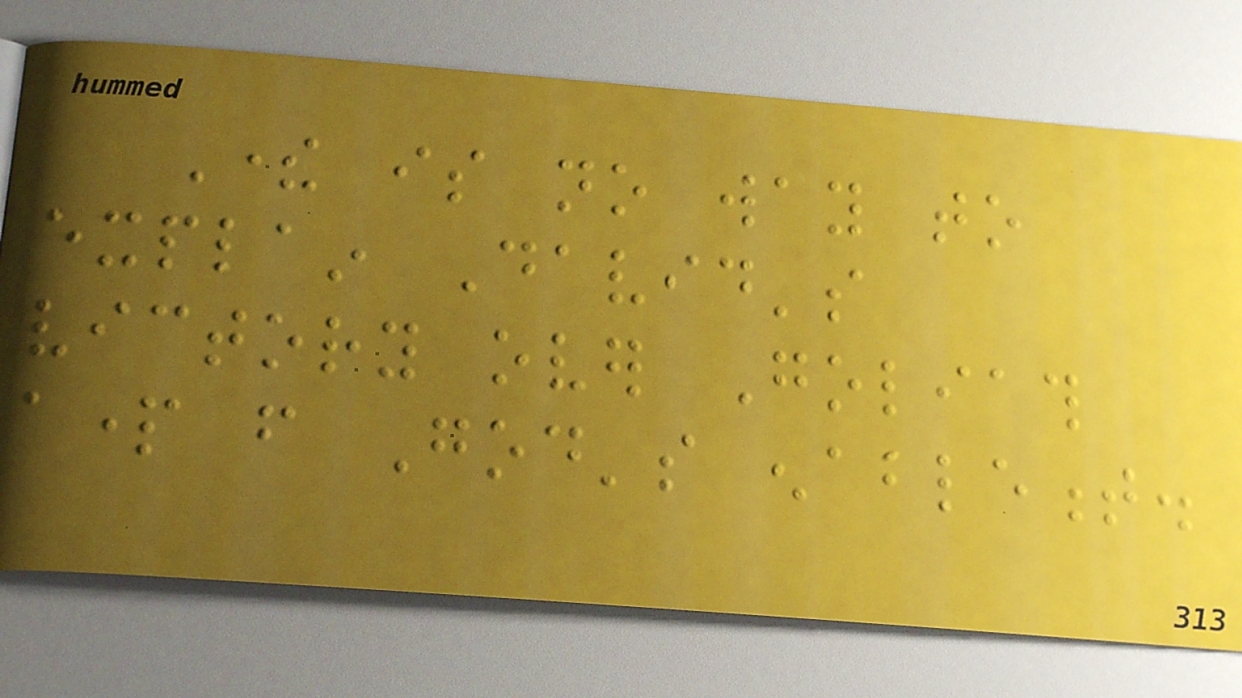There is no way to
explain David's
victory over Goliath
apart from God's enablement.
